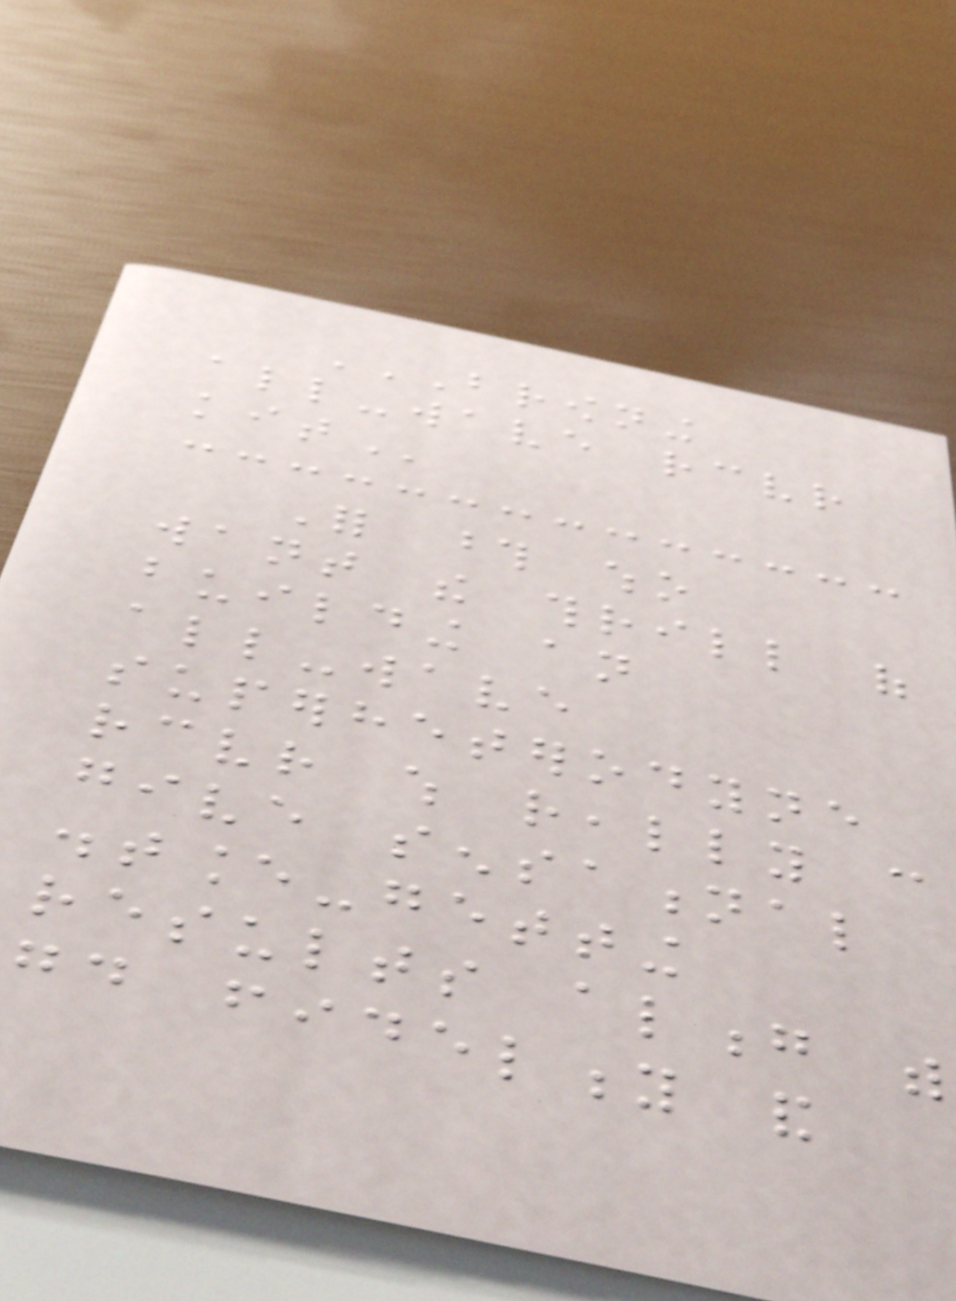BROWNING
ALL-WAVE RECEIVER
KIT
For those who
want the thrill of
building an
all-wave
superheterodyne
receiver which really can
give sensational
distance-getting
results along with
good fidelity and
